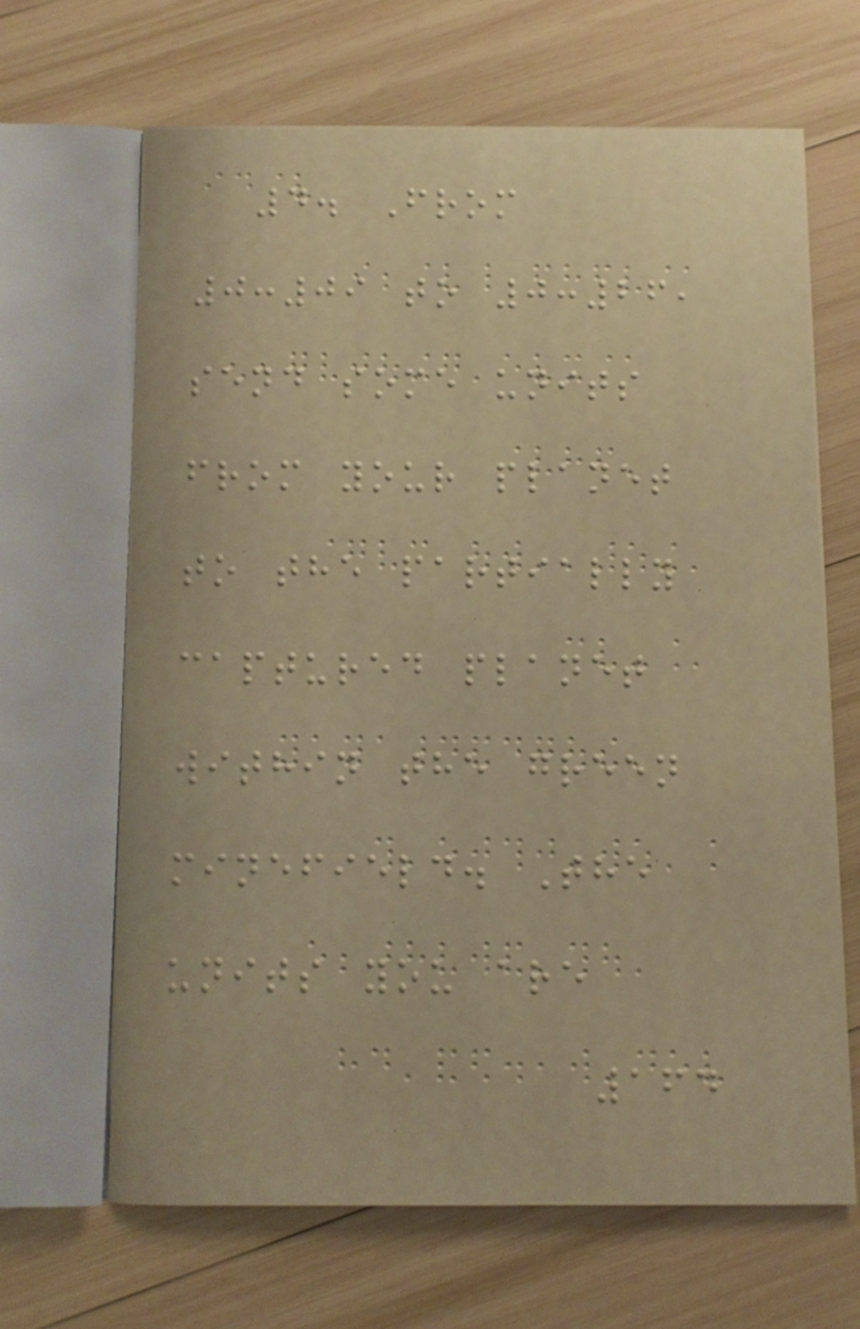4. From
0:09 to 0:26,
send some units
from your planet
to the partially
captured planet
within the green
minefield. The
units you are
164
